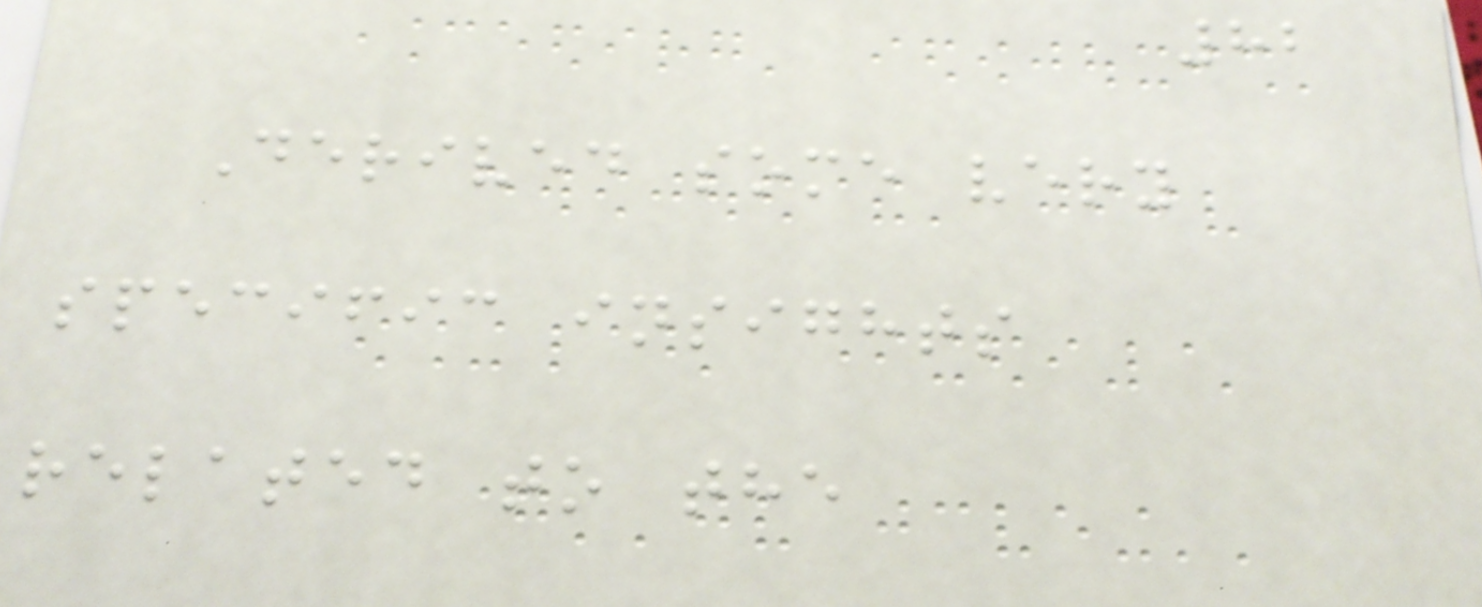82
Derived some very
specific insights
related to the
